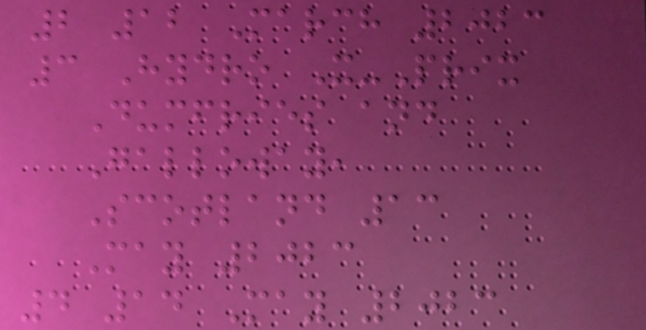2 12 March 2023
3 Hydro X-Prix
Dumfries and
Galloway,
Scotland 13
May 2023
4 14 May 2023
